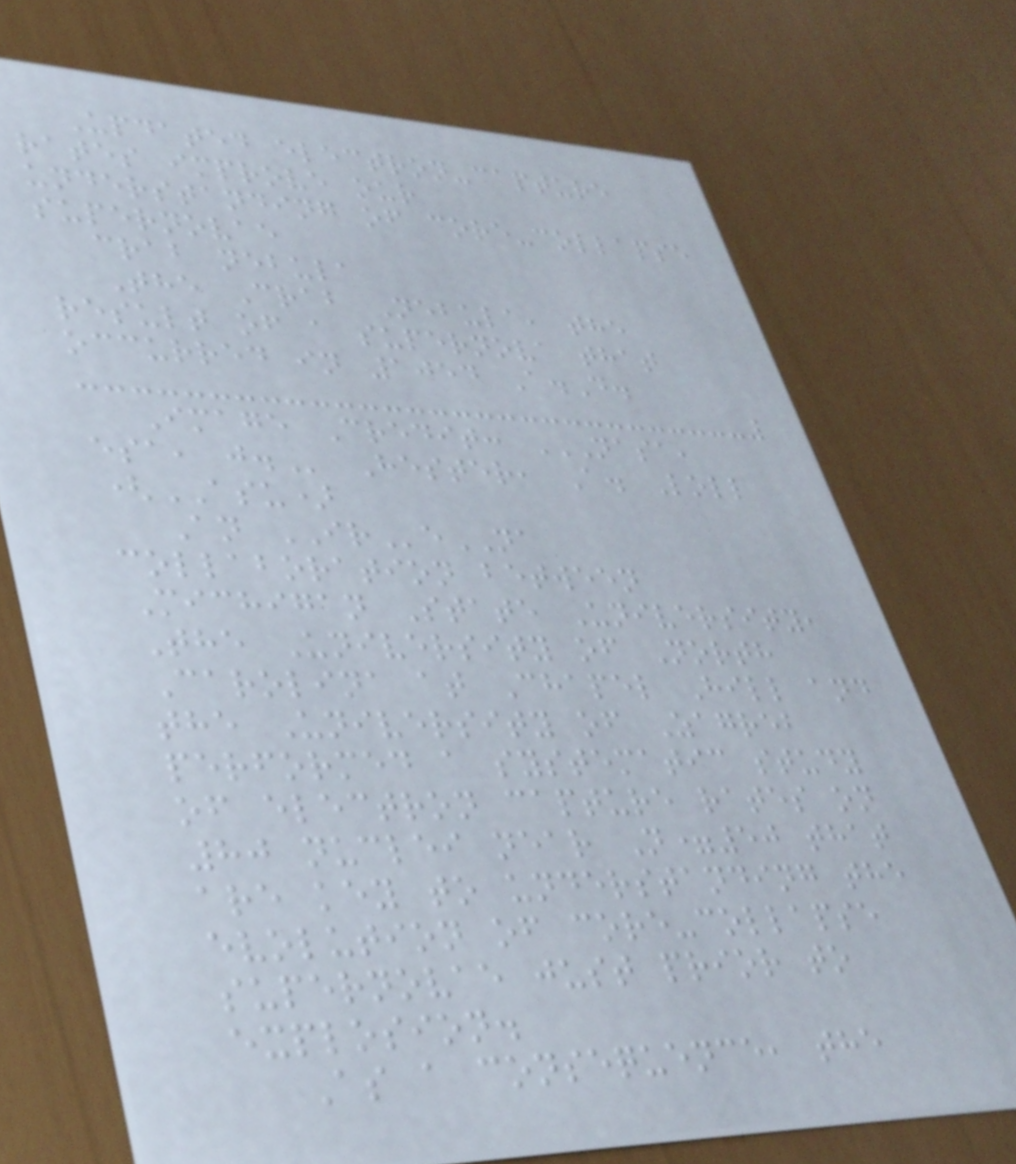Updated electron-capture
rates improve our
understanding of core-collapse
supernovae
crab nebula
The Crab Nebula, the
result of a supernova that
occurred in 1054 A.D.
Image Credit: NASA,
ESA, J. Hester, A. Loll
(ASU)
An IReNA
collaboration between
Michigan State University,
The University of North
Carolina at Chapel Hill and
the University of Zagreb
performed a systematic study
of electron capture rates on
80 nuclei near N=50 that
are key to understanding the
evolution of core-collapse
supernovae just prior to
explosion.
As a consequence, the
